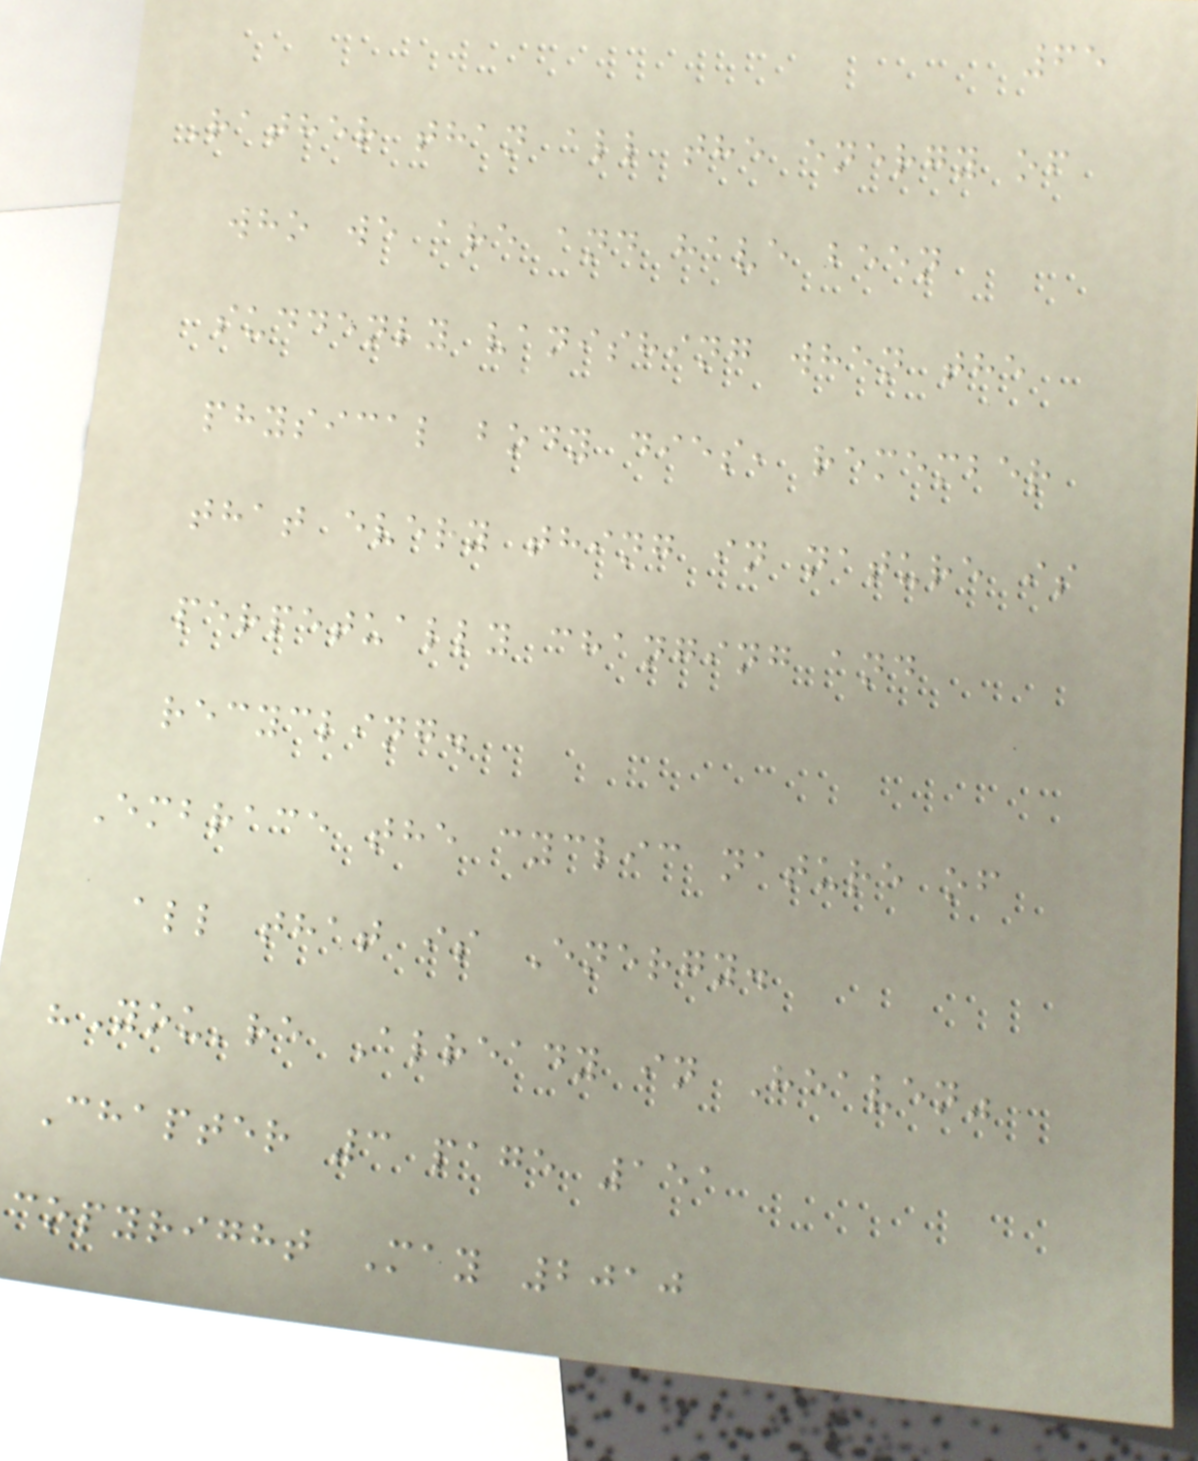65
Rather than all the energy of
who we are and have been
suddenly vanishing when the
physical body dies, remember
that every thing in nature is
perpetually changing and
recycling.
Embrace the cyclic nature of
all that is Energy.
"You're Already in Heaven"
Chapter 3 page 151
copyright May 2010
